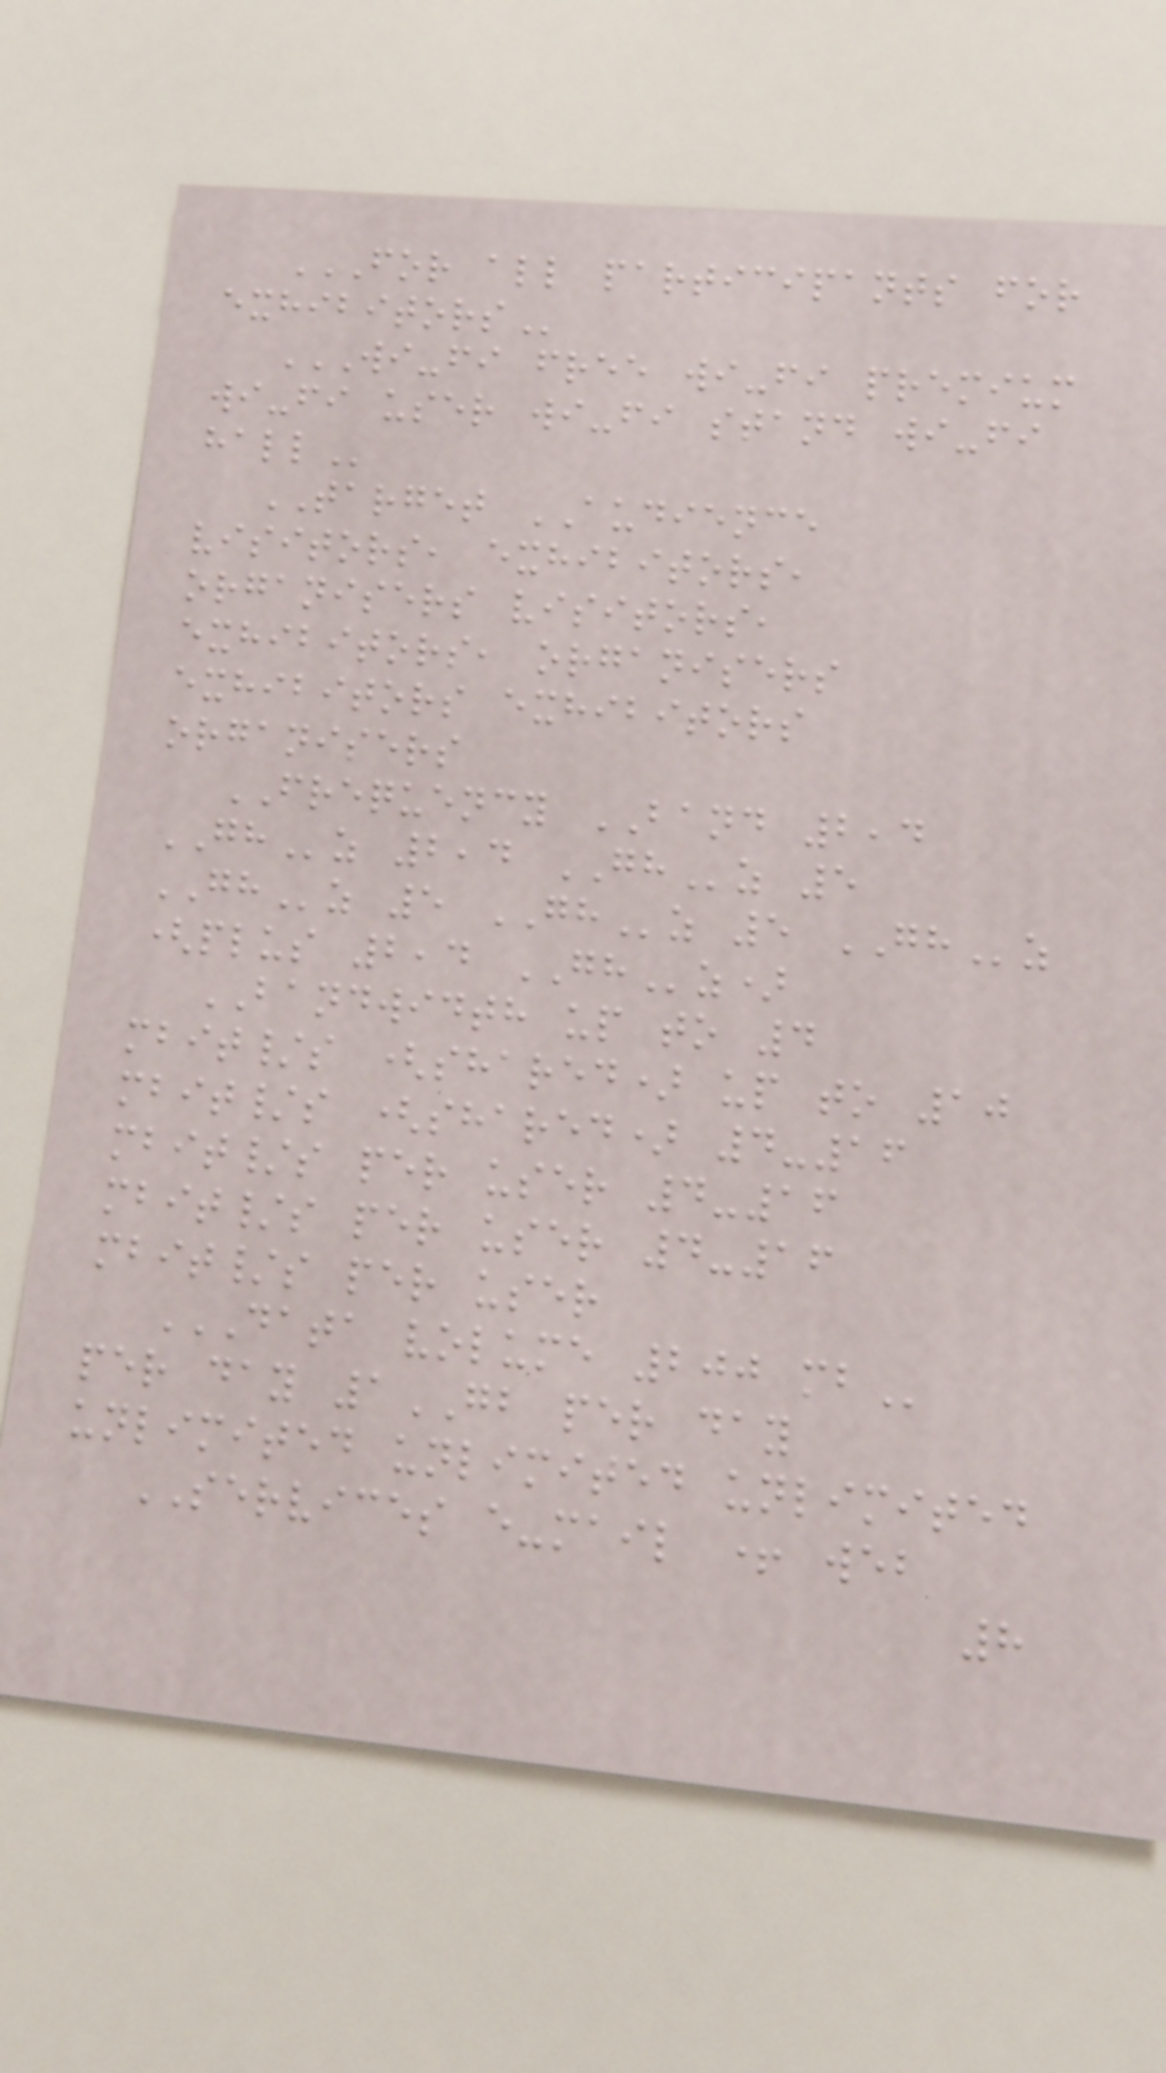FOR ALL PARTICIPANTS FOR
EXHIBITORS
WI-FI FREE WI-FI PREMIUM
WI-FI USER WI-FI STAND WI-FI
HALL
TARGET AUDIENCE
visitors, exhibitors,
organisers visitors,
exhibitors, organisers
exhibitors exhibitors
organisers
FREQUENCY BAND 2,4
GHz 2,4 GHz 5
GHz 5 GHz 5 GHz
(plus 2,4 GHz)
BANDWIDTH up to 4
mbit/s (shared) up to 10
mbit/s (shared) 4-16
mbit/s per user 4-16
mbit/s per user 4-16
mbit/s per user
DATA VOLUME 200 MB
per day 1GB per day
unlimited unlimited unlimited
SERVICES e-mail + web
8
